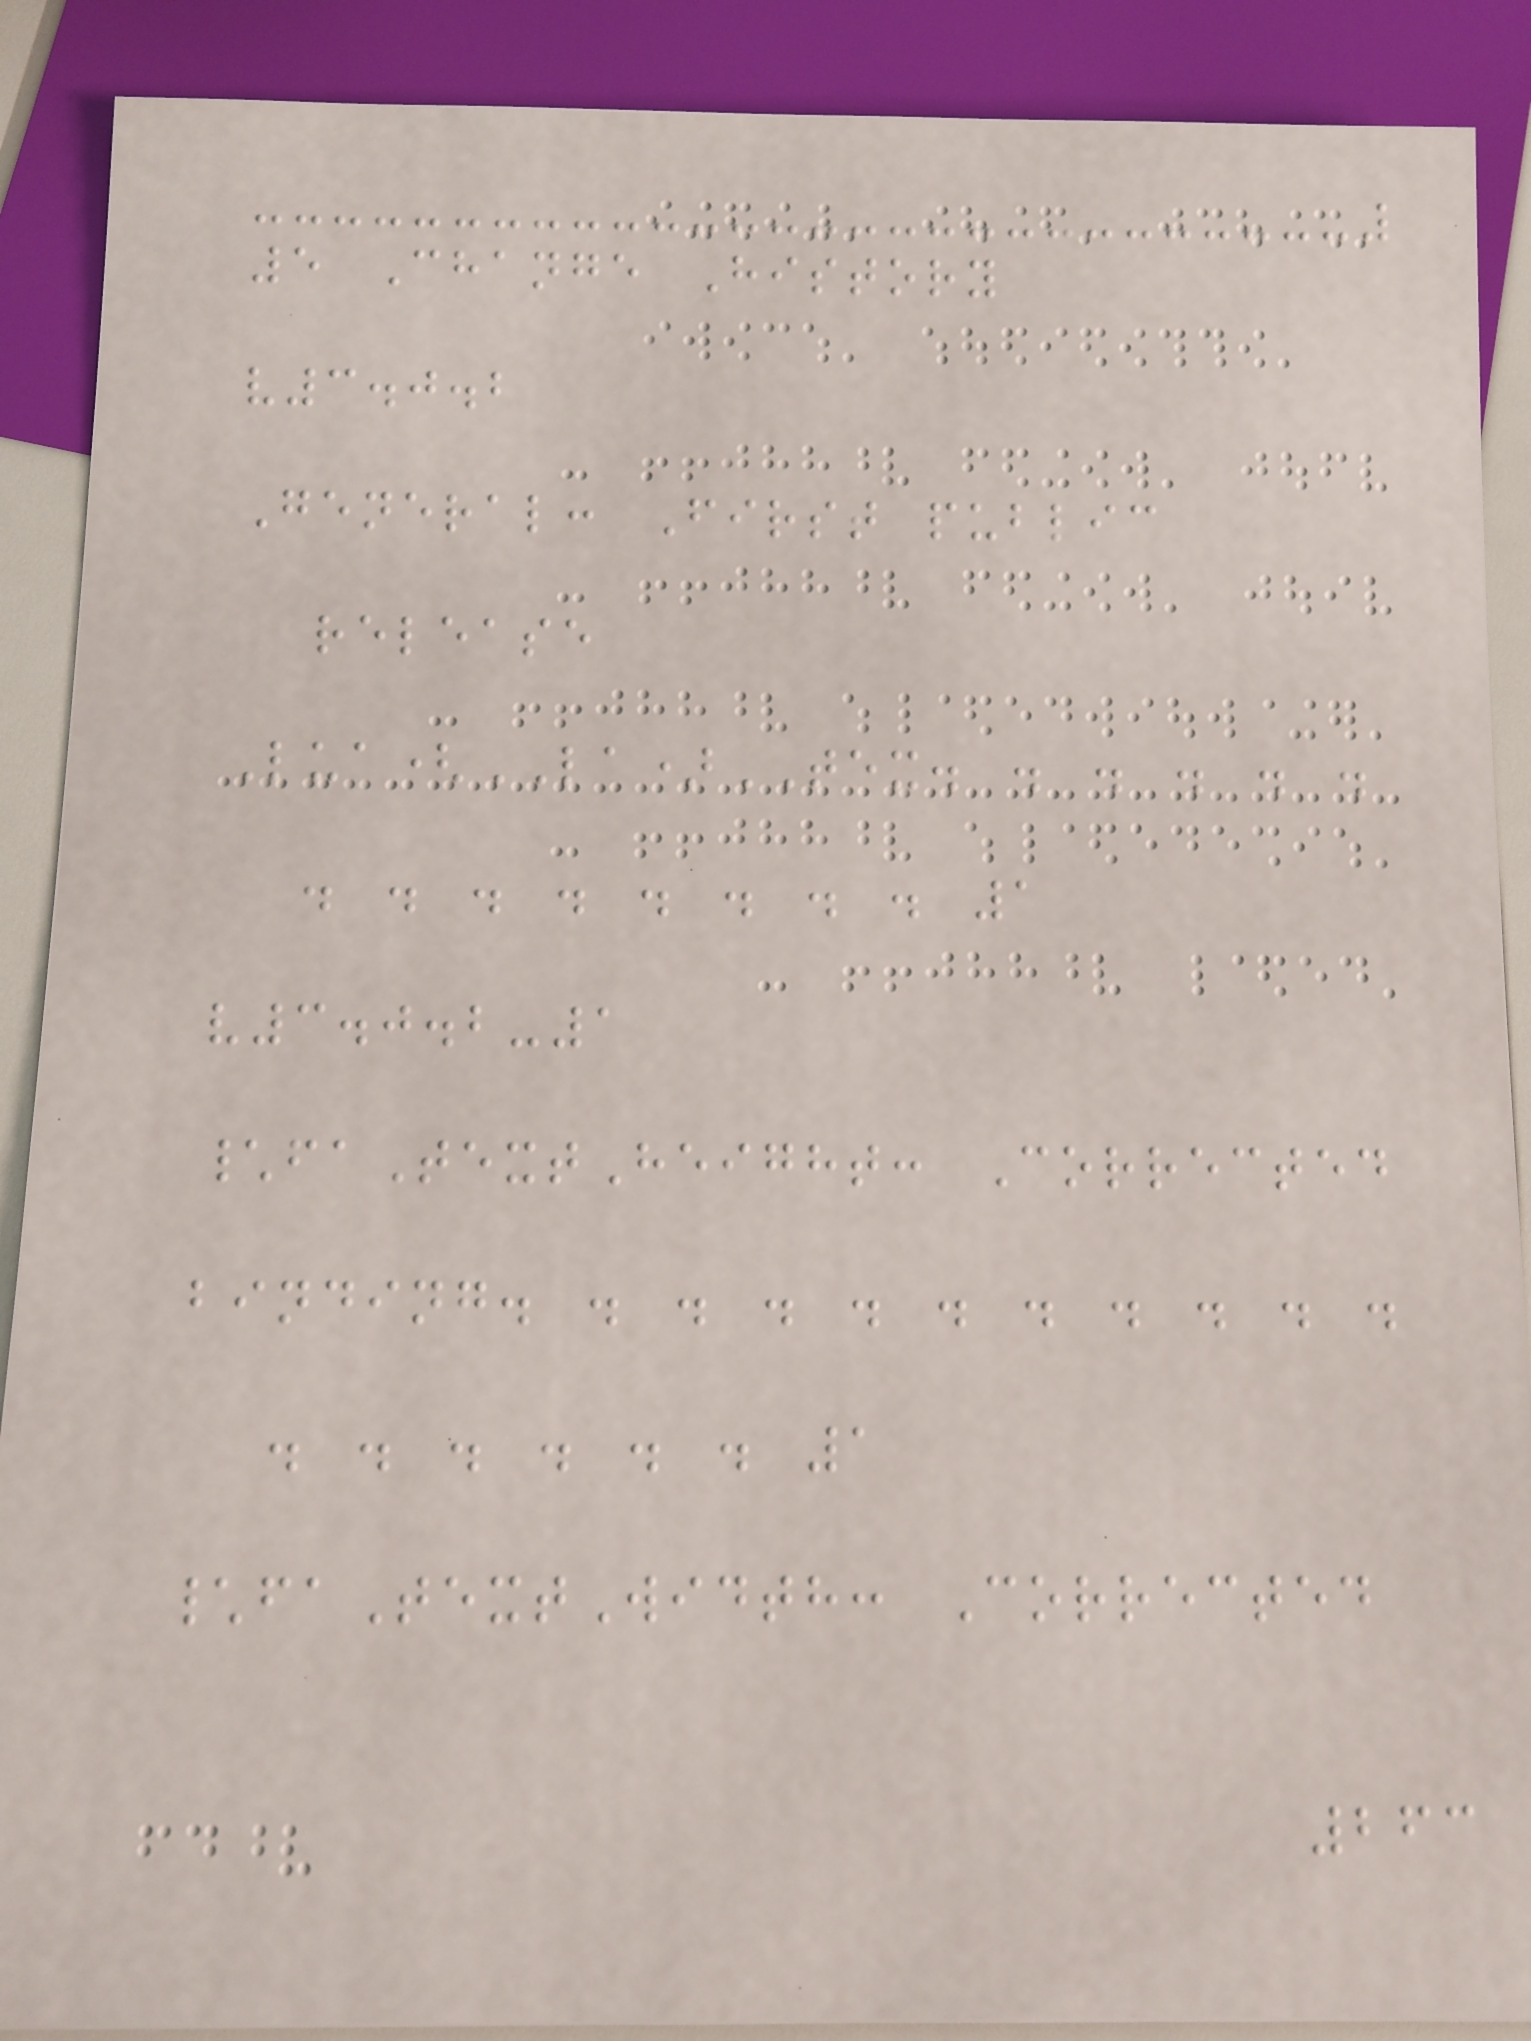5 Change History
v3.0.2
General: First public
release
Lua(LA)TEX. . . . . .
. . . . . . . . 1
v3.0.2-1
\faTextHeight: Corrected
binding. . . . . . . . . . .
. . . . . . 1
\faTextWidth: Corrected
263
